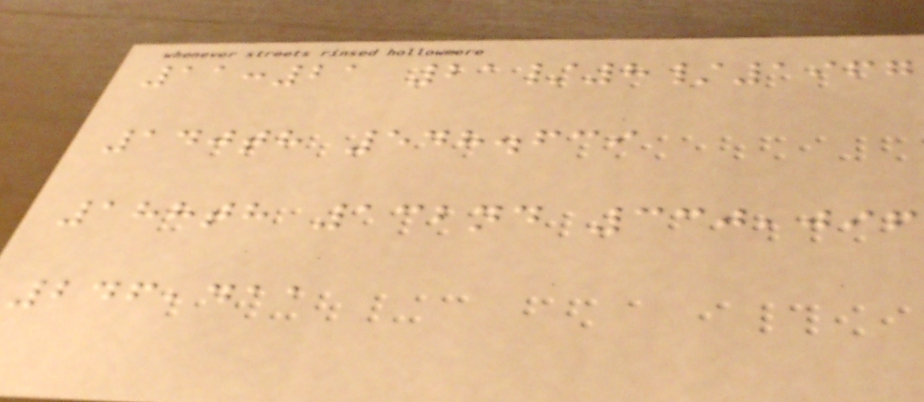11:21 21/8/1967
140th 548.639
188th 132nd 330,096
246,411
